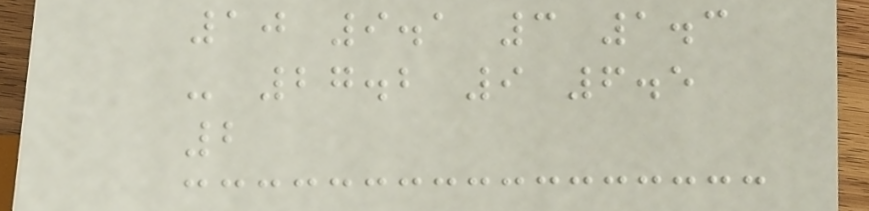10 9.1 3 1.3
- 27.2 9 6.5
2
